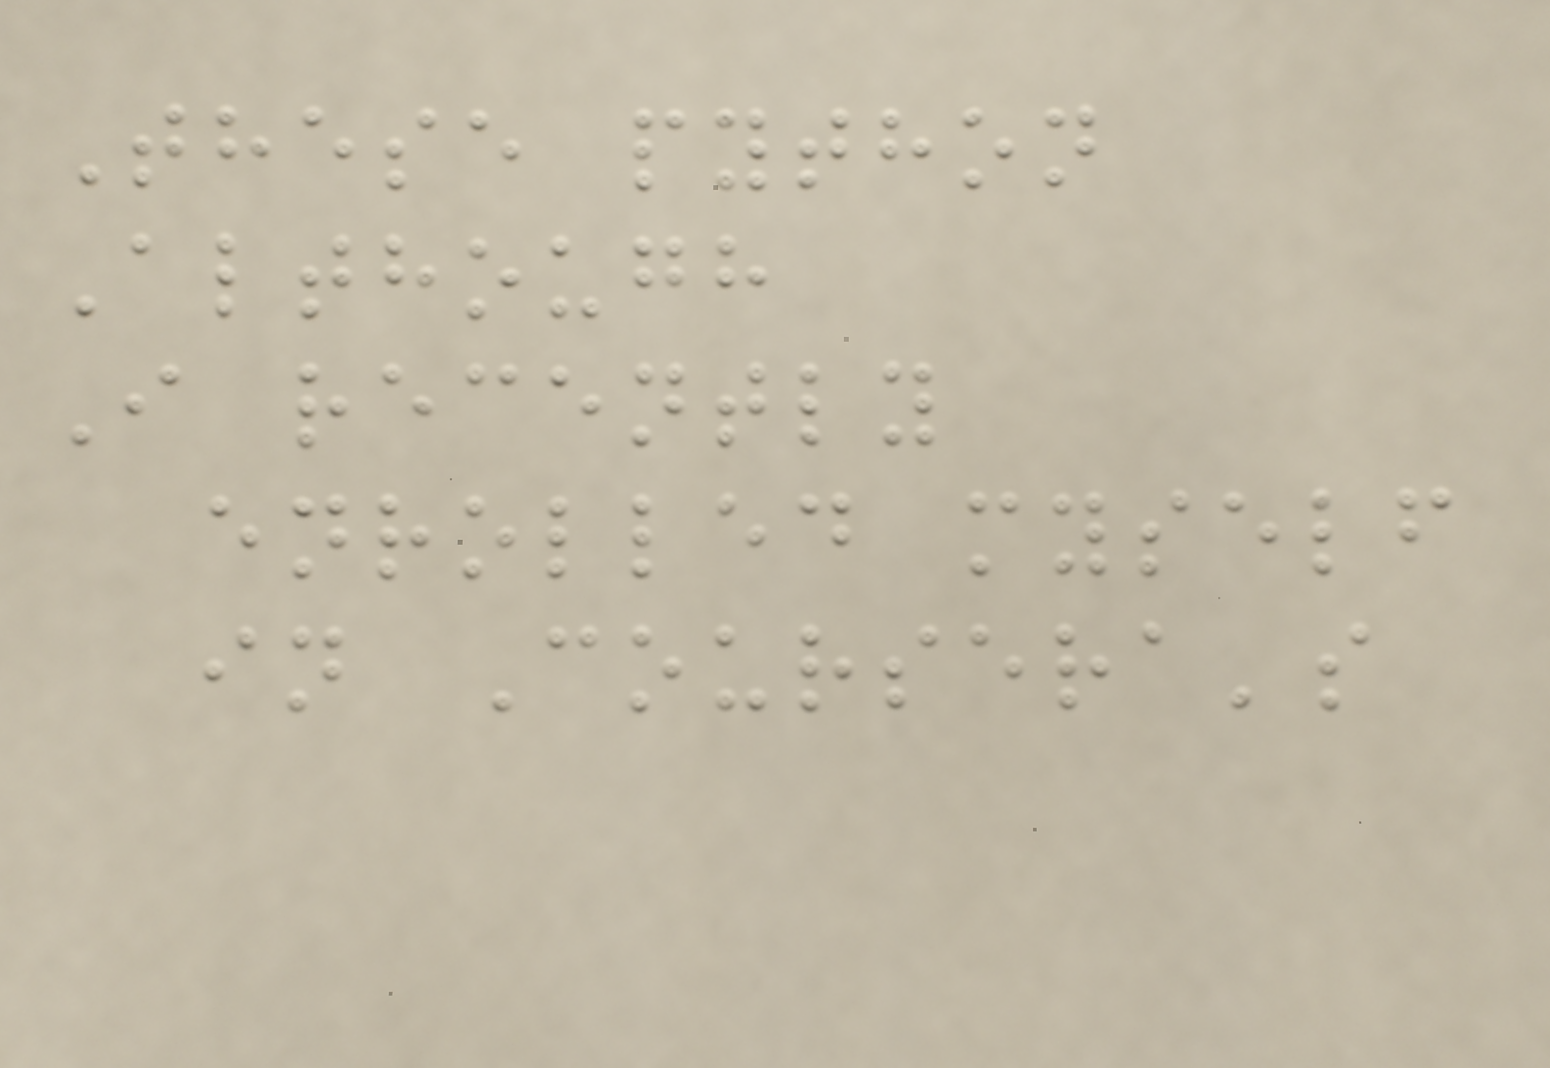These python
Although
I recently
enrolled myself
in Coursera's
